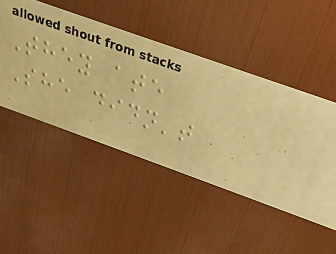They ate
She didn't
